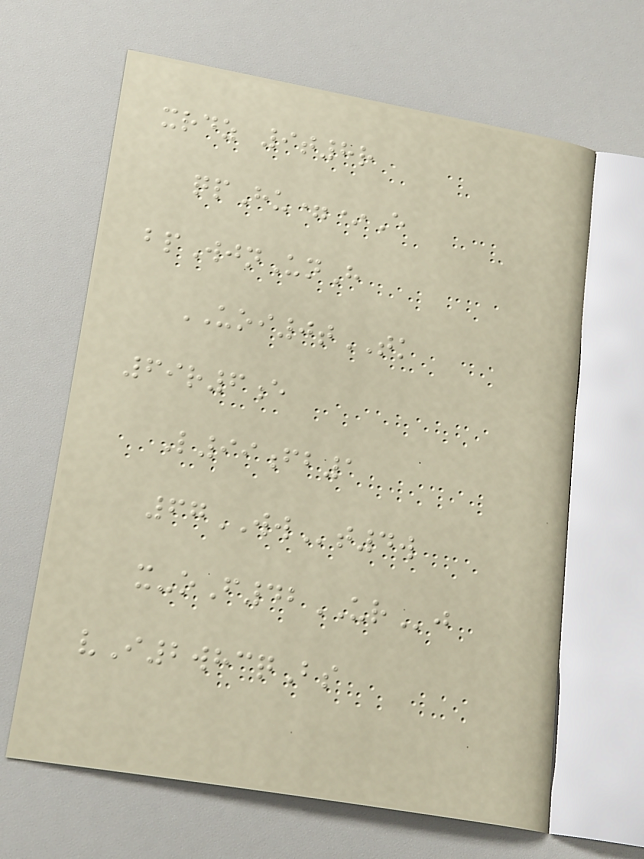xrdz 9t8r
qpHu=*E
bpWjnUnH
UOI0tTK
69r6e
L99fb1
67WWt4w
x-oF42URj
vI2whcqBs
